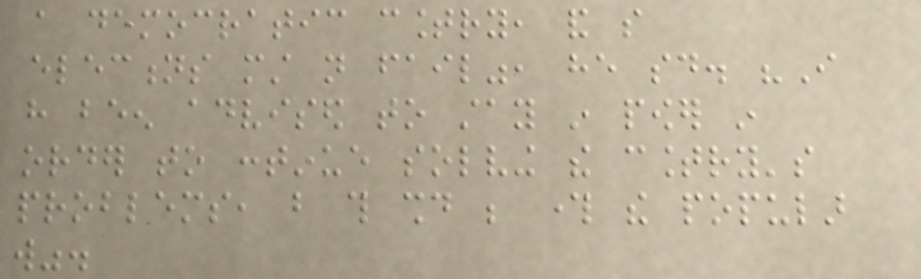a democratic country, and so
elections must not fail", he said. "I
have been advised to stay in power in
order to continue solving the country's
problems, but this should be through the popular
will".
